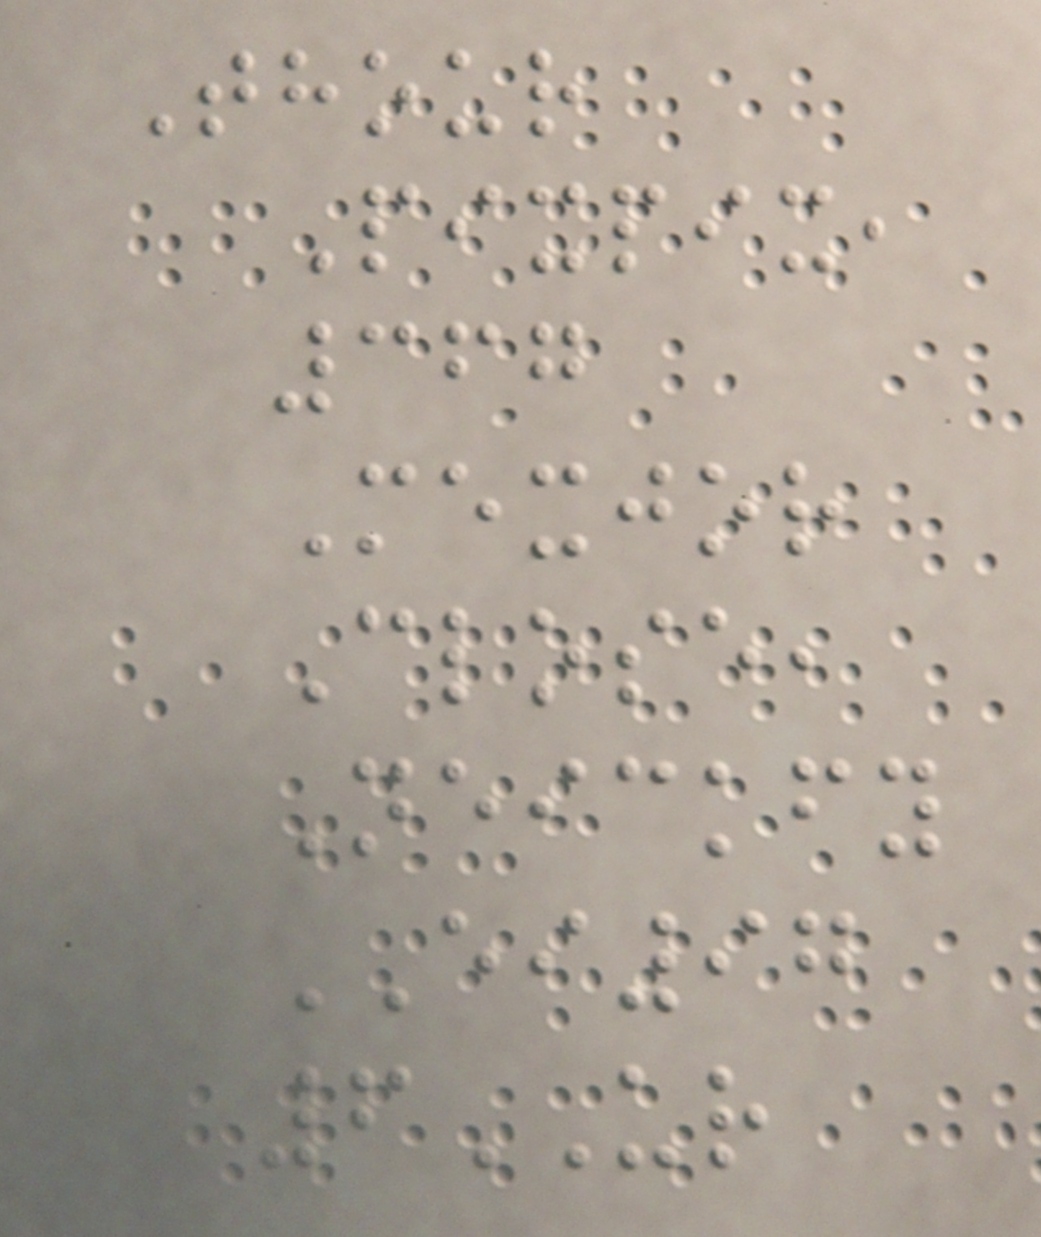Thour
Pixpix,
367
Mexjor
Close,
Neickfy
EI97
6UR
